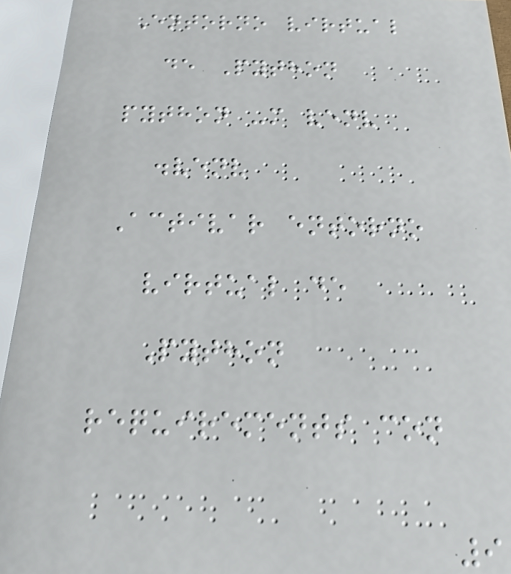Entorno virtual
de Python
python -m venv
.venv
Activar entorno
virtual de
Python
requirements con
9
